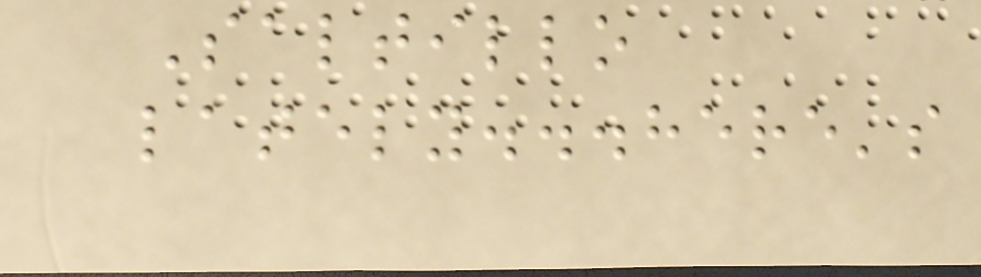Saltillo
lately...here's
